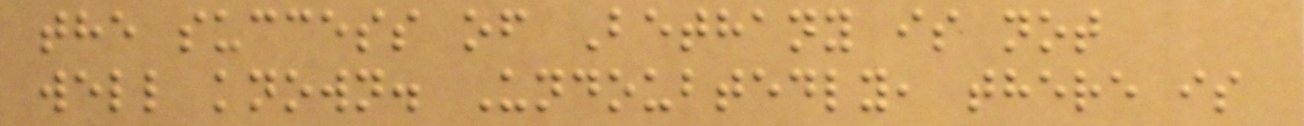the success of Bethany is not
well known. Undoubtedly, there is
